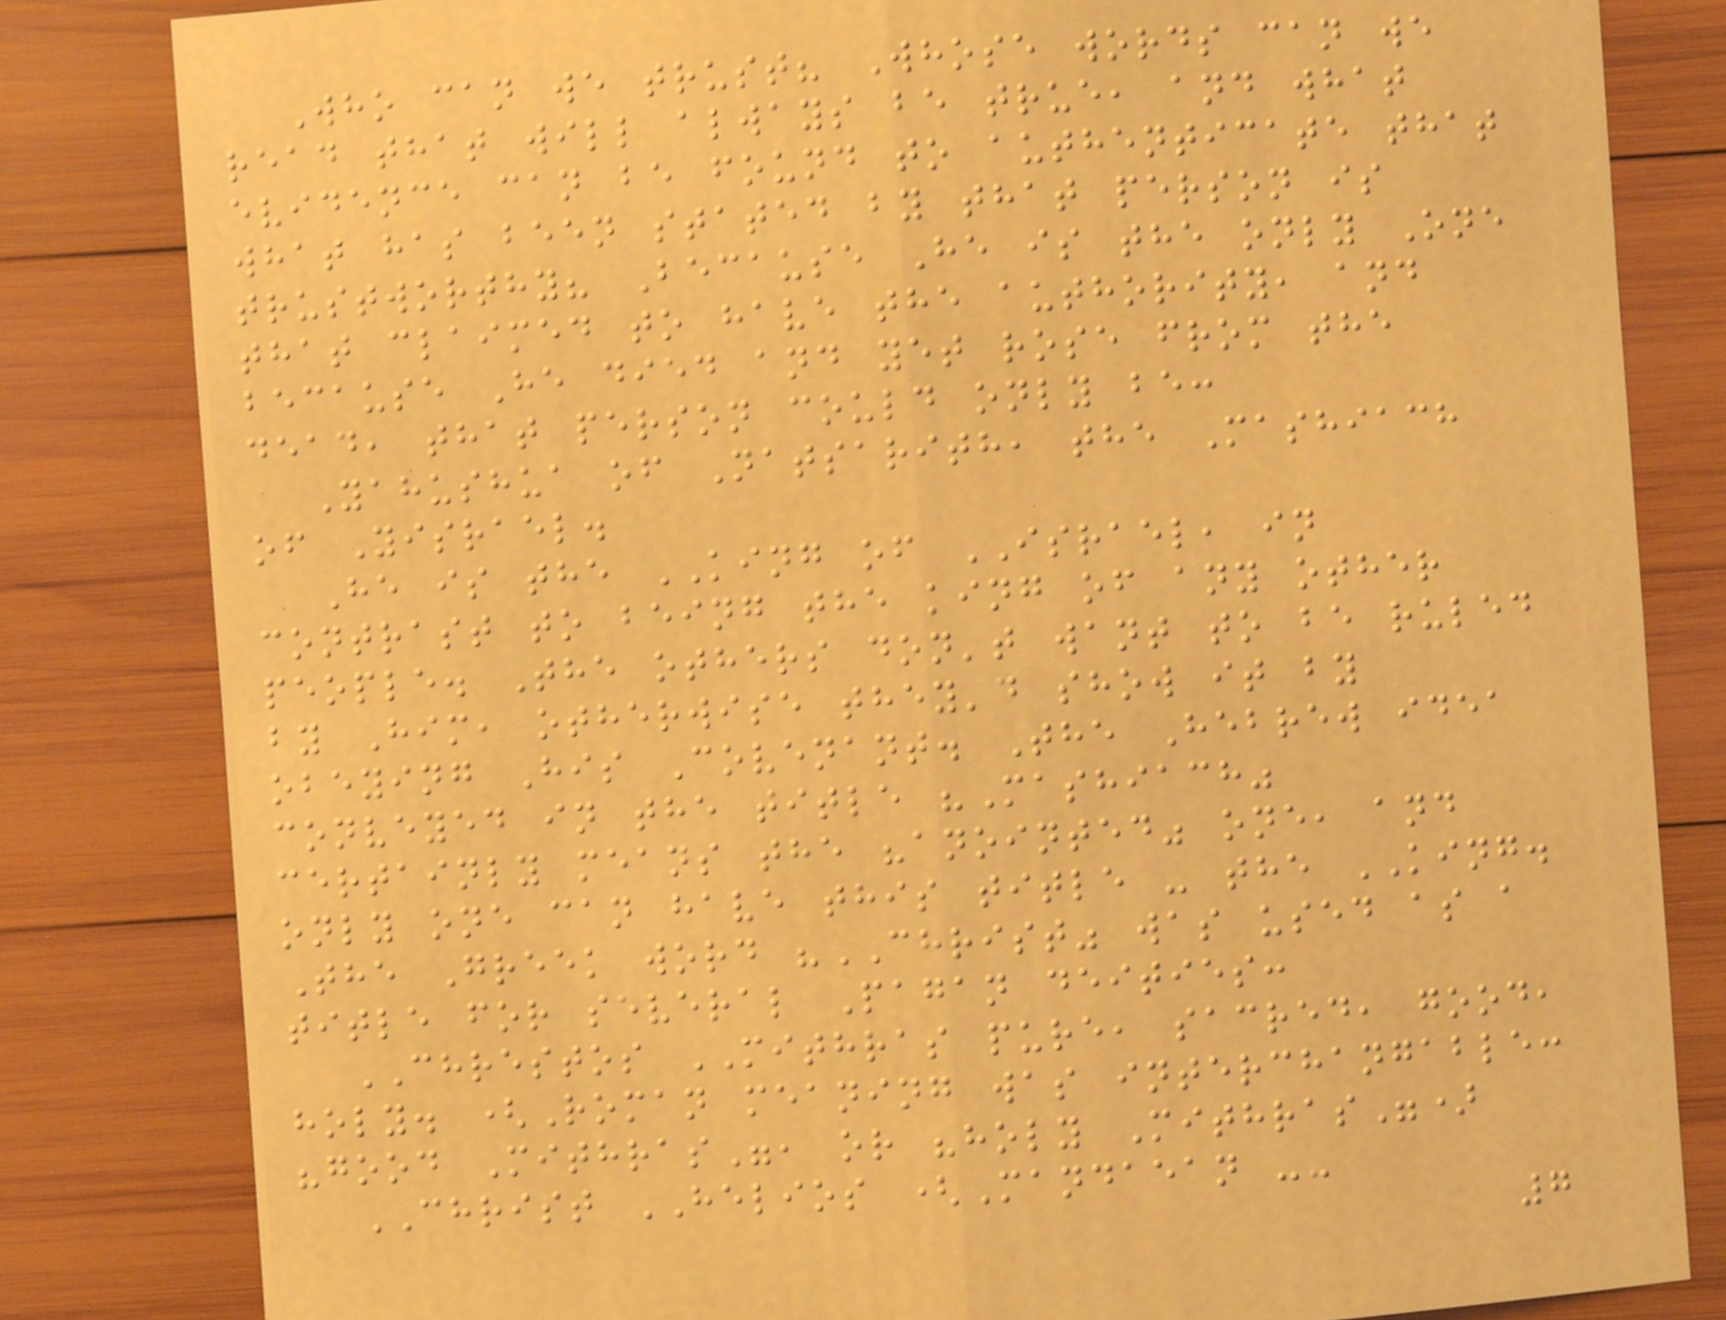Who can we trust? Whose words can we
read that will always be true, and what
evidence can be found to authenticate that
what has been stated by that person is
trustworthy? Because He is the only One
that claimed to have the authority, and
because He died and yet rose from the
dead, that person could only be:
Yahushua of Natsarith, the Mashiach
of Yisrael.
He is the KING of ISRAEL, in
contrast to being the king of any other
people. The others don't want to be ruled
by Him, otherwise they'd show it by
obeying His Covenant. The Hebrew idea
conveyed in the title "Mashiach"
certainly means the "anointed" one, and
only one can have this title - the KING.
The Greek word "CHRIST" was used as a
title for several Pagan deities:
CHRESTOS MITHRAS pure, sacred, good,
holy. (Roman meaning was interchangable:
"good Mithras", or "holy Mithras")
CHRIST HELIOS (Mandaean --
7
